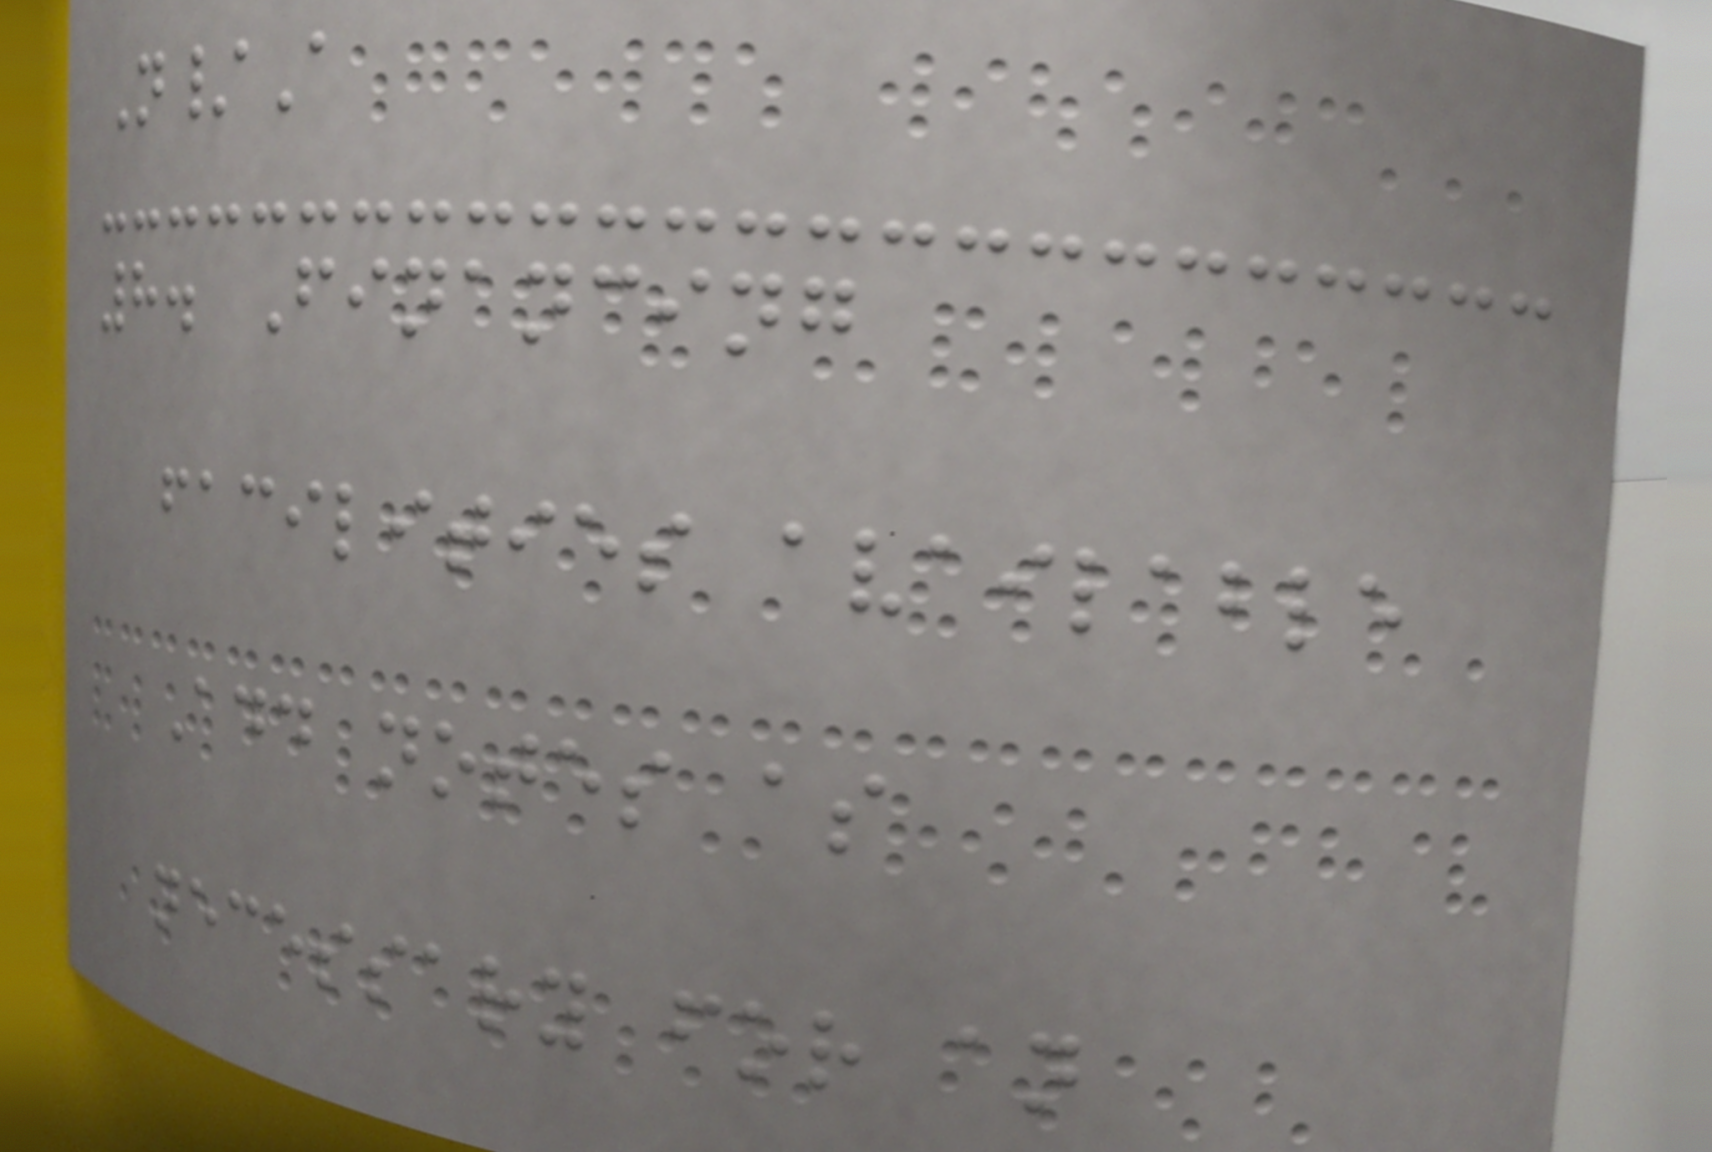N/A
8. Financing
facilities available
Add notes as
necessary for an
